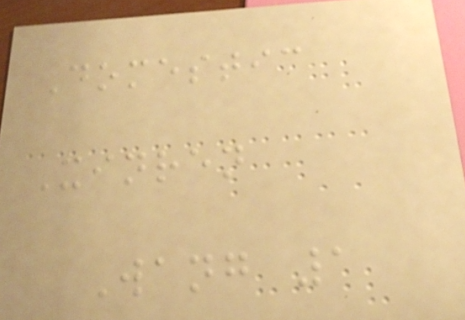Domestic
Xinren
Wang 1
